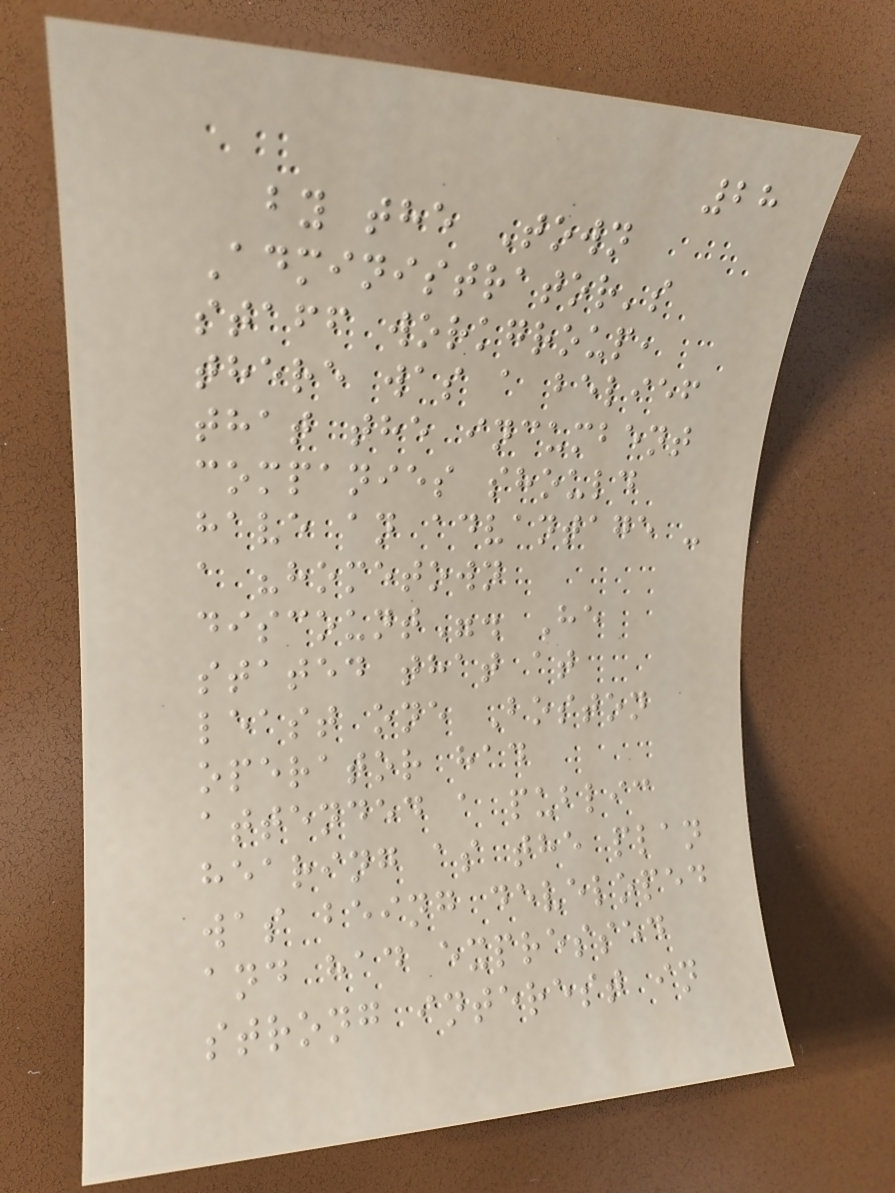28
by the Town
Administrator's
staff workgroup,
there was a belief
that the incumbent
companies should
have an advantage -
a "hometown
discount". He
stated that at
least one Boston
operator had
attended a public
hearing as the plan
was being developed
and had expressed
strong interest in
